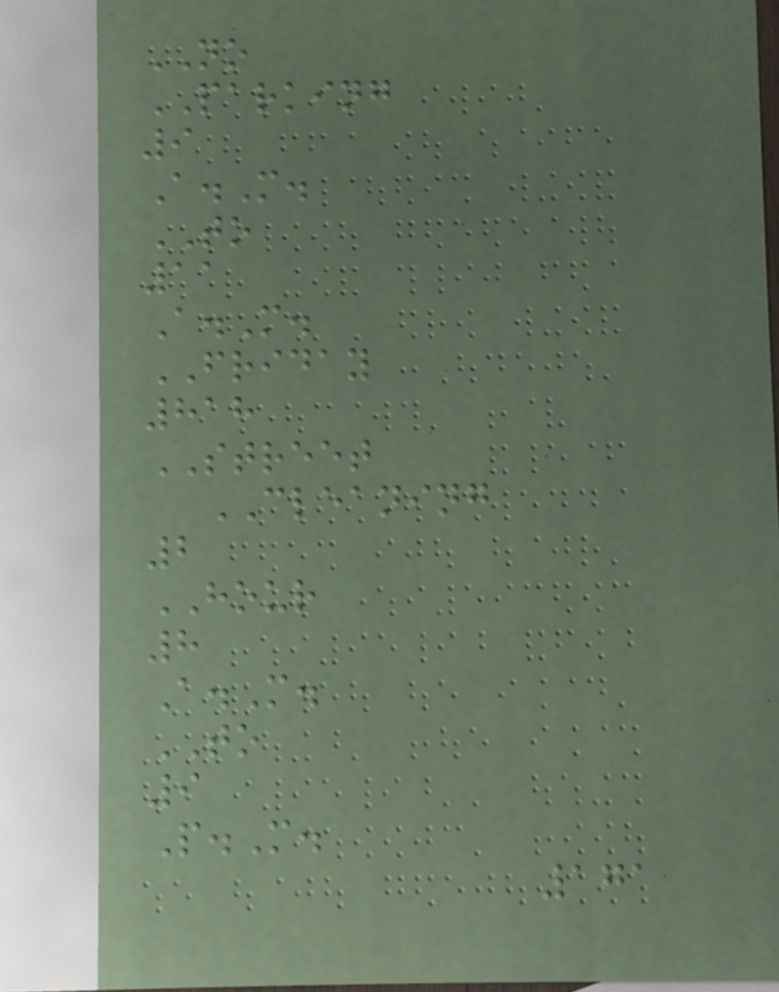NO
PARKING
9
A.M.
TO
11
A.M.
FRIDAY
818
STREET
CLEANING
2
HOUR
8
A.M.
TO
9
P.M.
171
